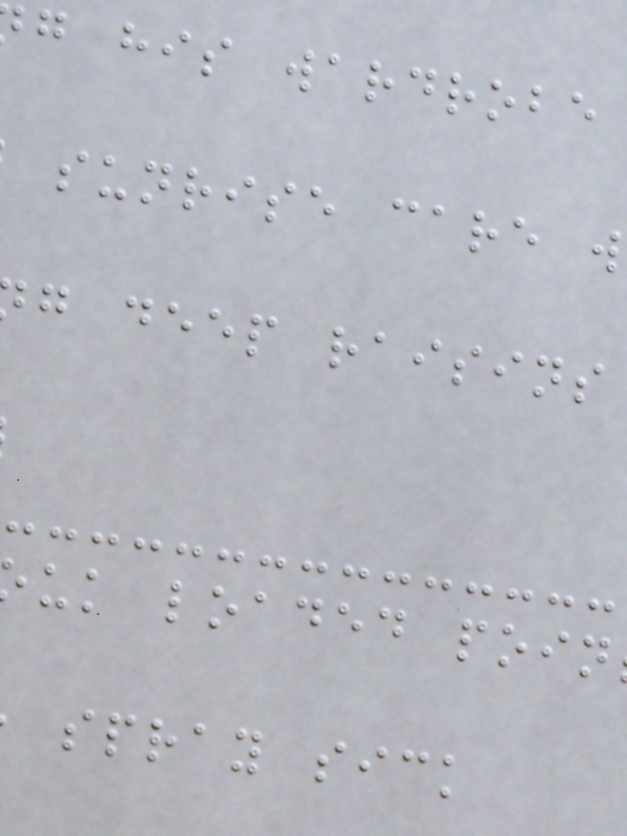g his wardrobe
sunrise care w
g deep raisins
uk loaded poin
spray sick
